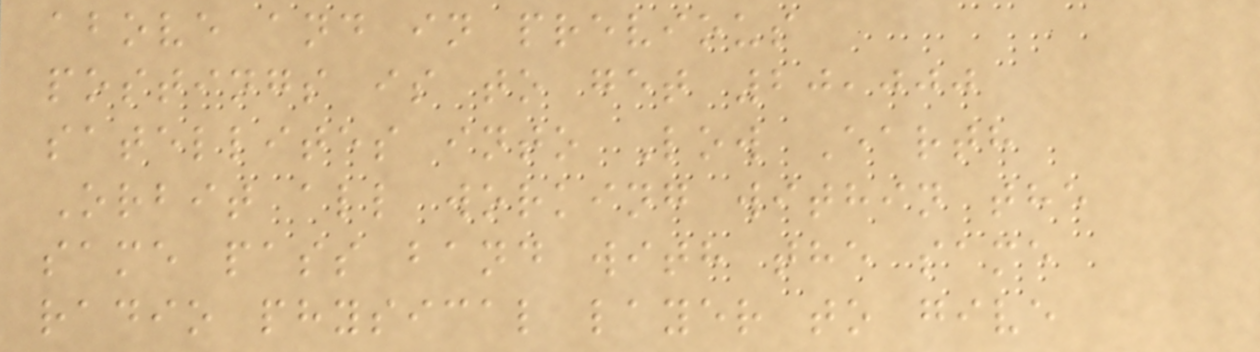above and in previous
postings is to get 20,000
satellites into Low Earth
Orbit all working within the
same pass band with the same
radio physical layer to give
